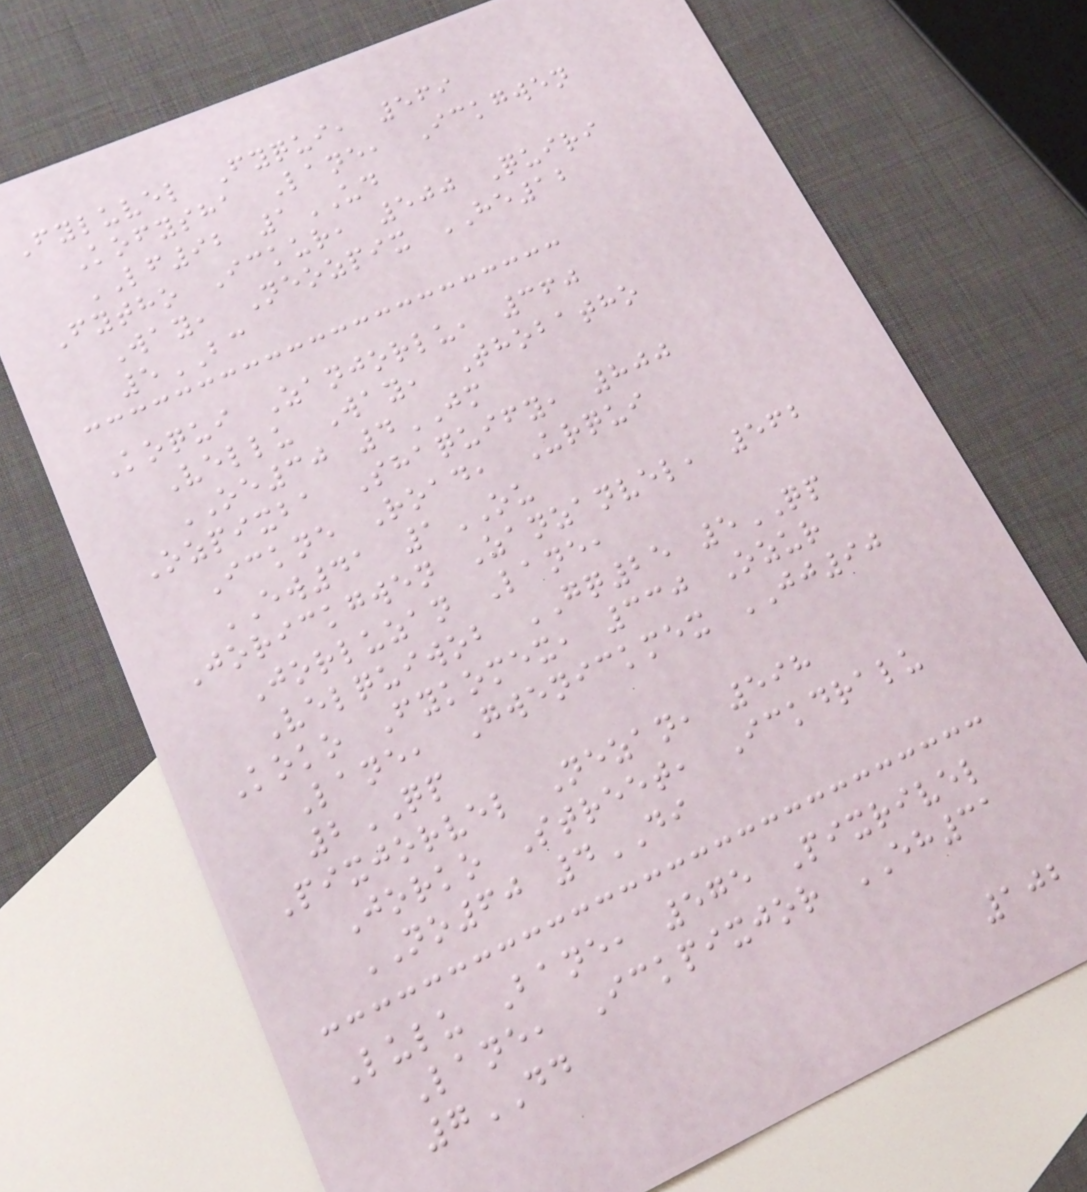Fyluvel Fyqui, 569
Kofysha Lane, Ickgwen
LF92 1UD
Fytho Ickur, 500 Quiri
Way, Neozpix HE12
5BC
Koqui Zanjorlu, 360
Vellu Way, Thobatho
OE30 4JM
Ozpixba Shaquify, 800
Ickne Road, Urqui
EW41 1OU
Jorickgwen Zanzanvel, 562
Jorluzan Lane,
Velquiwob GQ25 5QP
Koko Fykomex, 330 Ozur
Lane, Gwenickmex JJ90
2QP
Pixjorvel Nezan, 598
Jorko Street, Ickdralu
NO60 4DI
Lulu Bane, 575 Pixrivel
Lane, Ickpixjor EH31
7DD
102
